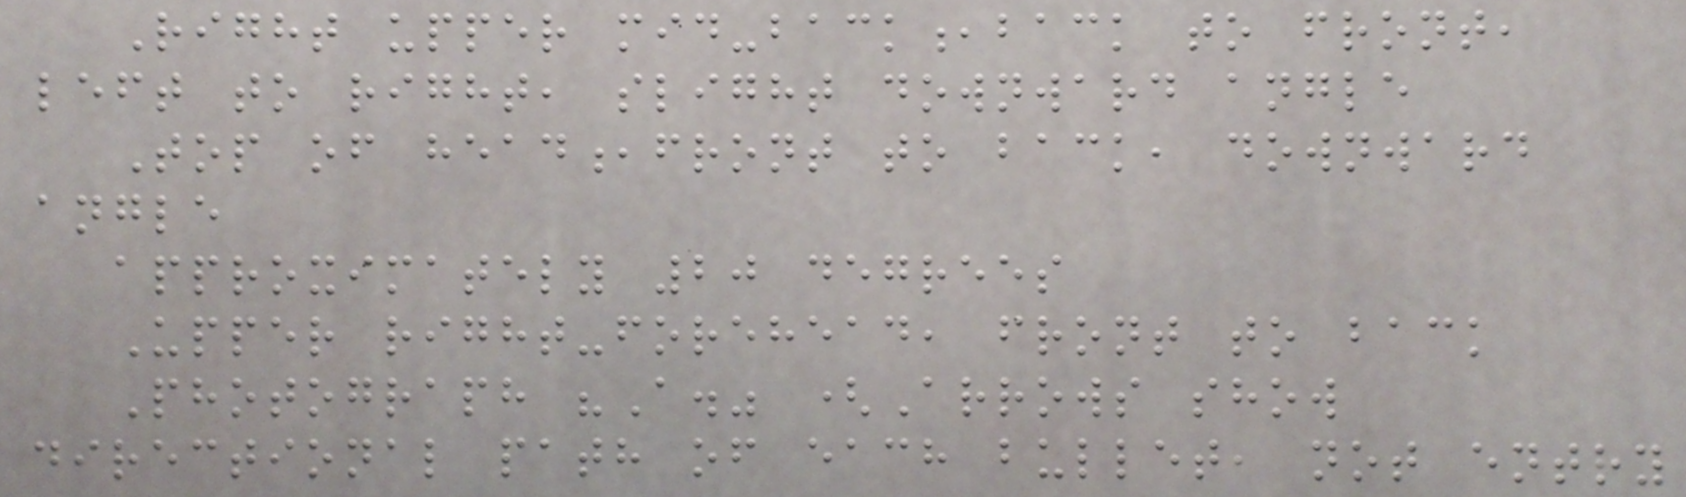Right upper mid-back,back to front,
left to right, slight downward angle
Top of head,front to back, downward
angle
approximately 20 degrees
Upper right-forehead, front to back
Photograph "A." (Arrows show
directional path of each bullet, not entry
